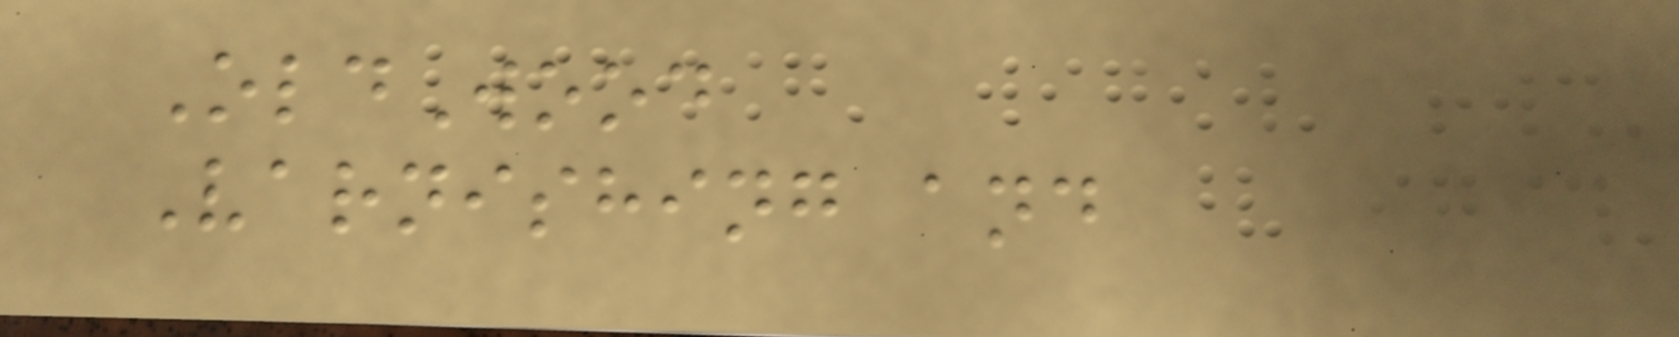OldWood
Varnishing and
